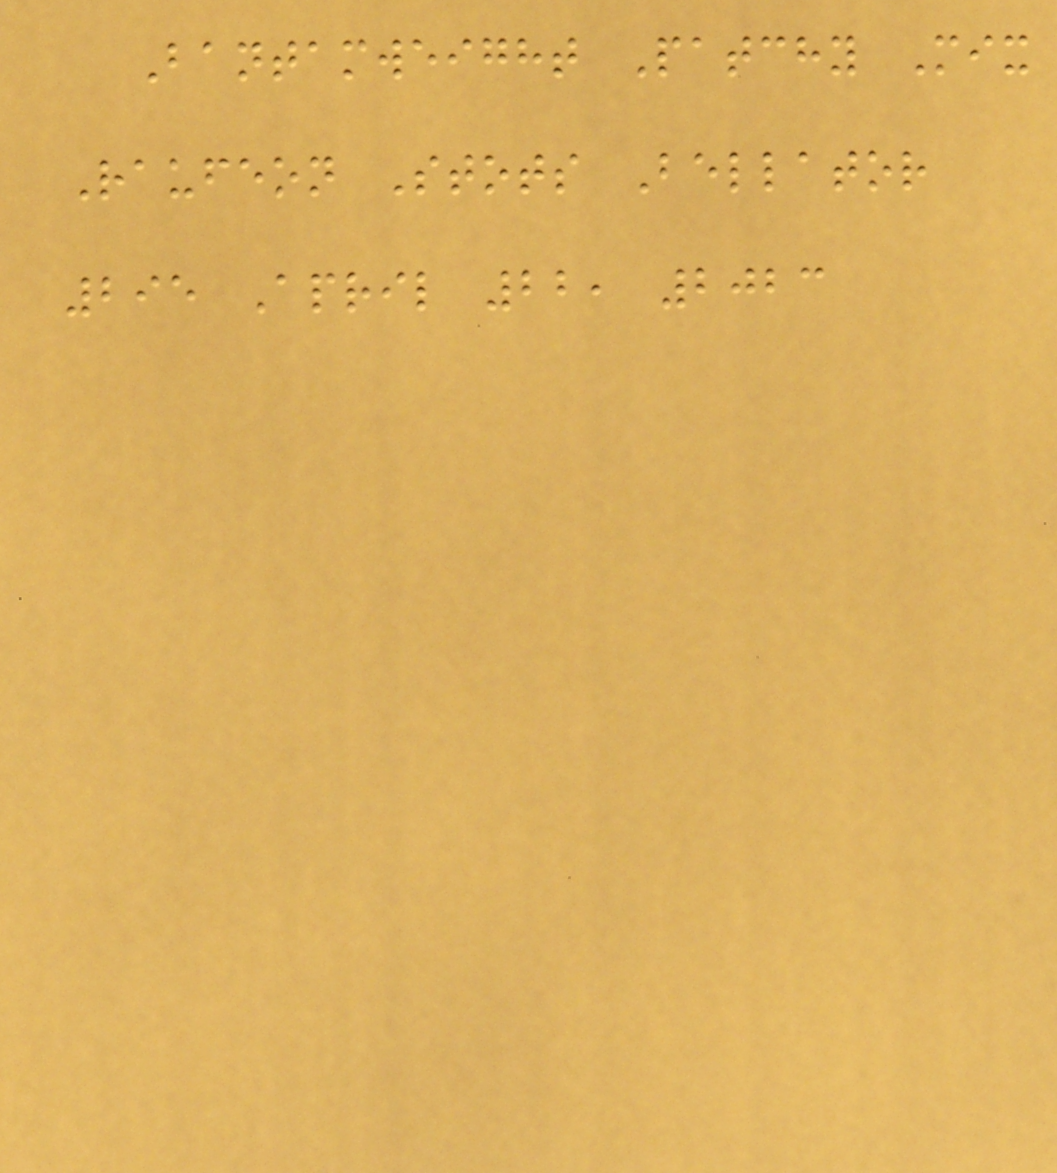Bantamweight Patchy Mix
Raufeon Stots Bellator
295 April 22, 2023
